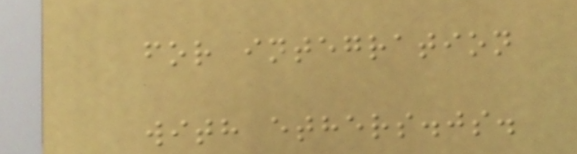for integration
with ethers.js.
